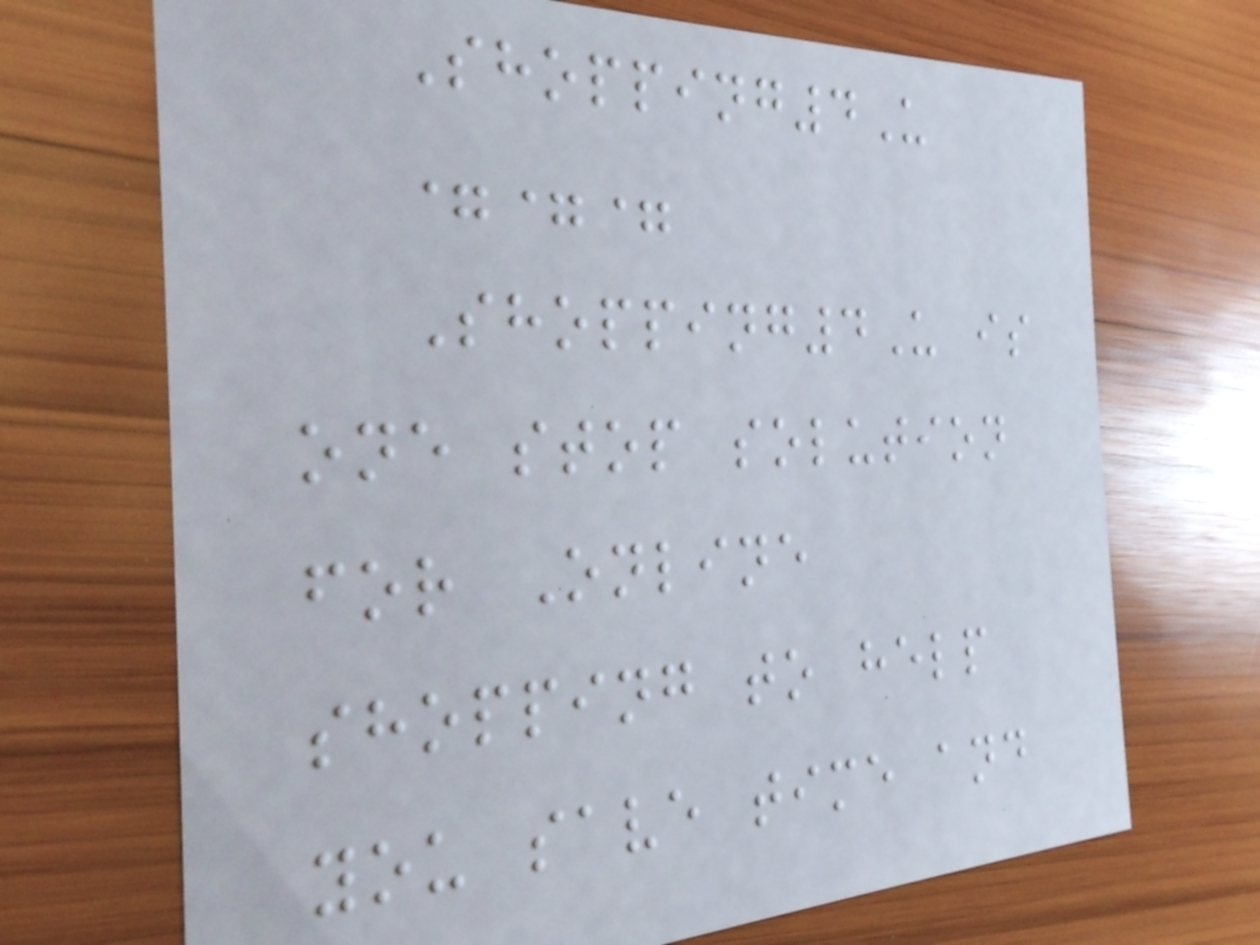Shopping4U
===
Shopping4U is
one stop solution
for Online
shopping to help
you save time and
